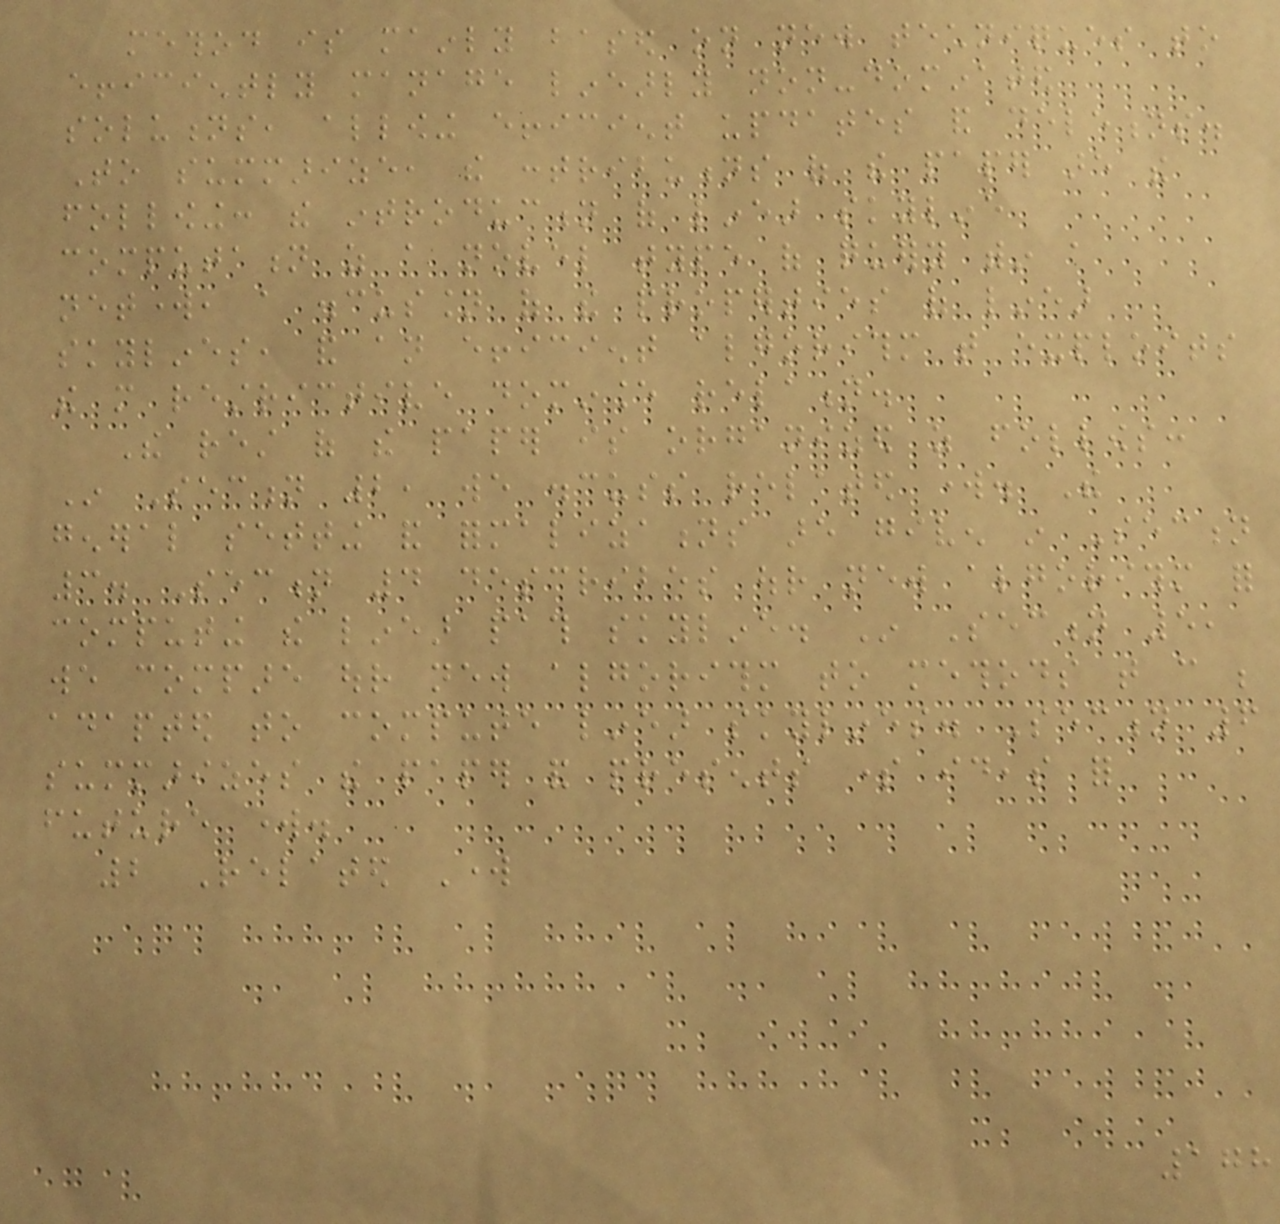method is mainly based on new techniques to
efficiently manage linearly non-dominated
solutions, allowing efficient updates and deletions.
To summarize, the contributions of the paper are the
following: the introduction of linear skyline
computation as a novel type of query within a
network, a discussion of the properties of linear
skylines, and an efficient algorithm that exploits
the more restrictive dominance relation.
The rest of the paper is organized as follows:
In Section 2, we discuss related work. The
general setting and formalizations are given in Section
3. Section 4 describes our new algorithm for
computing the linear path skyline. In Section 5,
we compare our new algorithm to methods that can be
adapted to compute linear skylines. Section 6
summarizes the paper and presents some ideas for
future work.
2 Related Work
178
